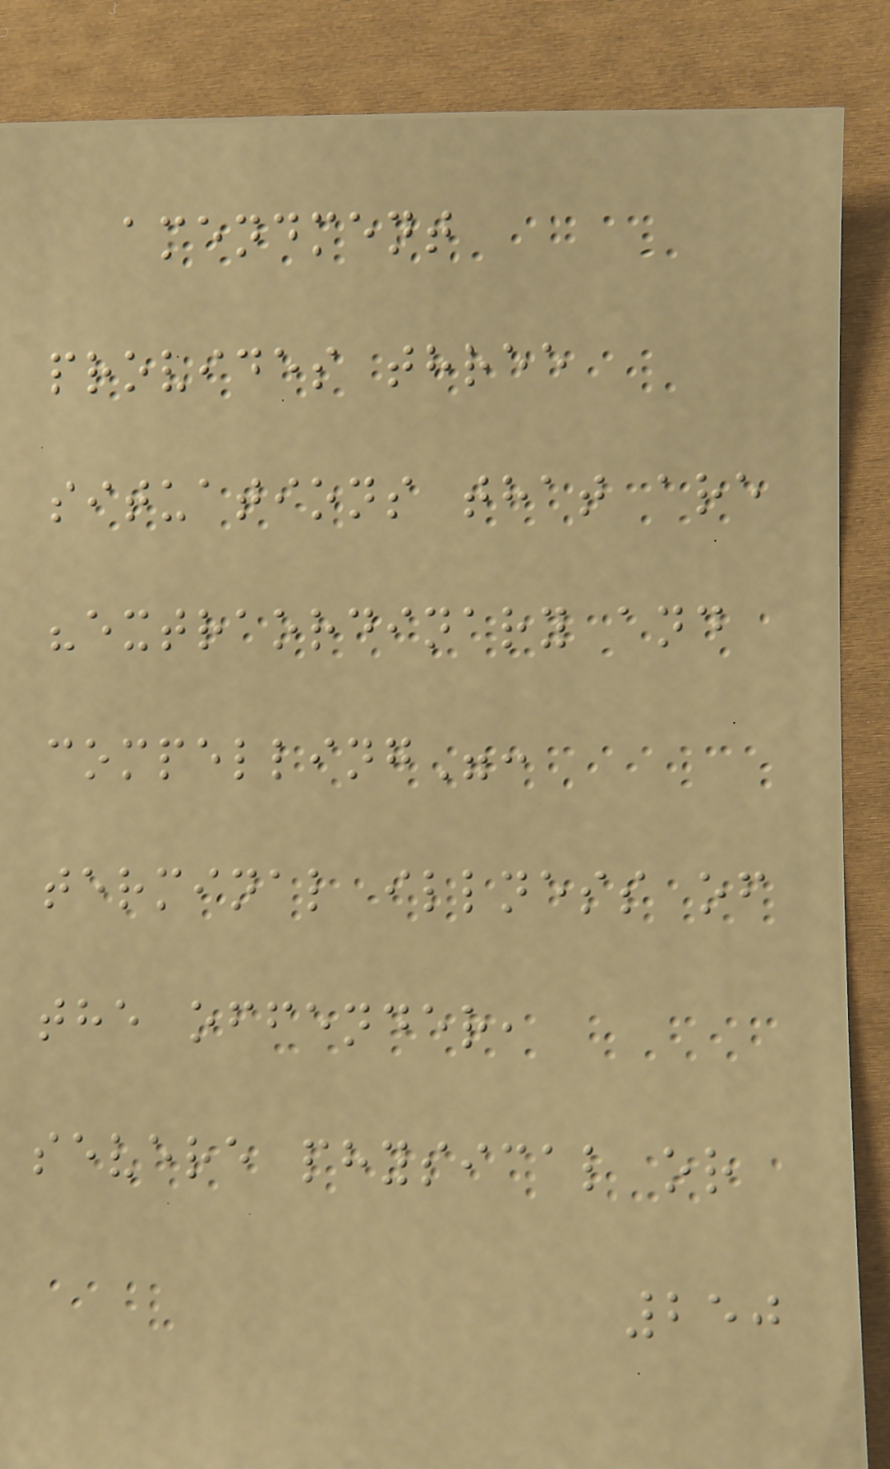amendment
provides three
situations that are
"extraordinary and
compelling":
terminal illness of
the offender,
severe physical or
250
